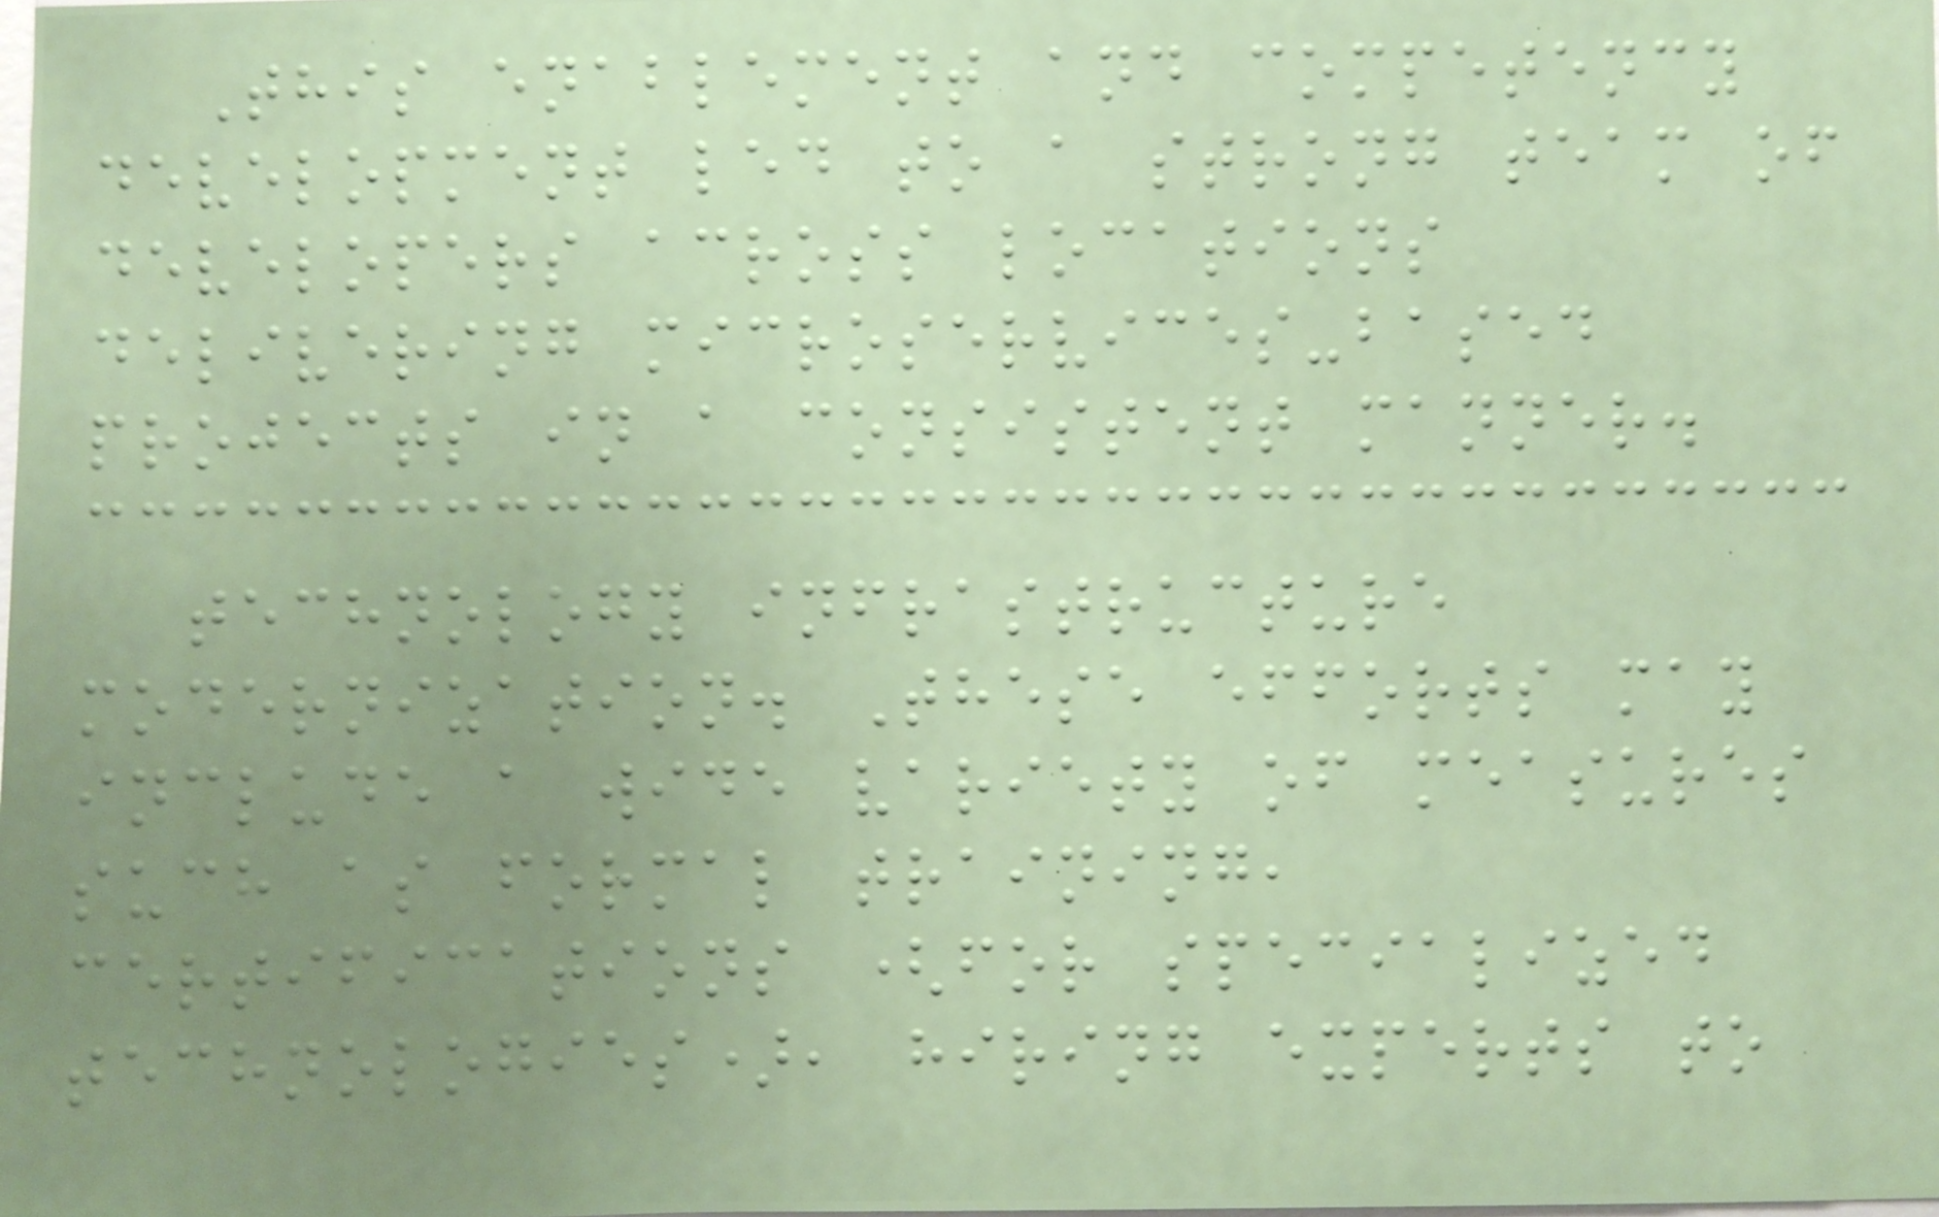This enablement and competency
development led to a strong team of
developers across locations
delivering microservices-based
projects in a consistent manner.
technology infrastructure
modernization. These efforts may
include a wide variety of measures
such as formal training,
certifications (for specialized
technologies), hiring experts to
